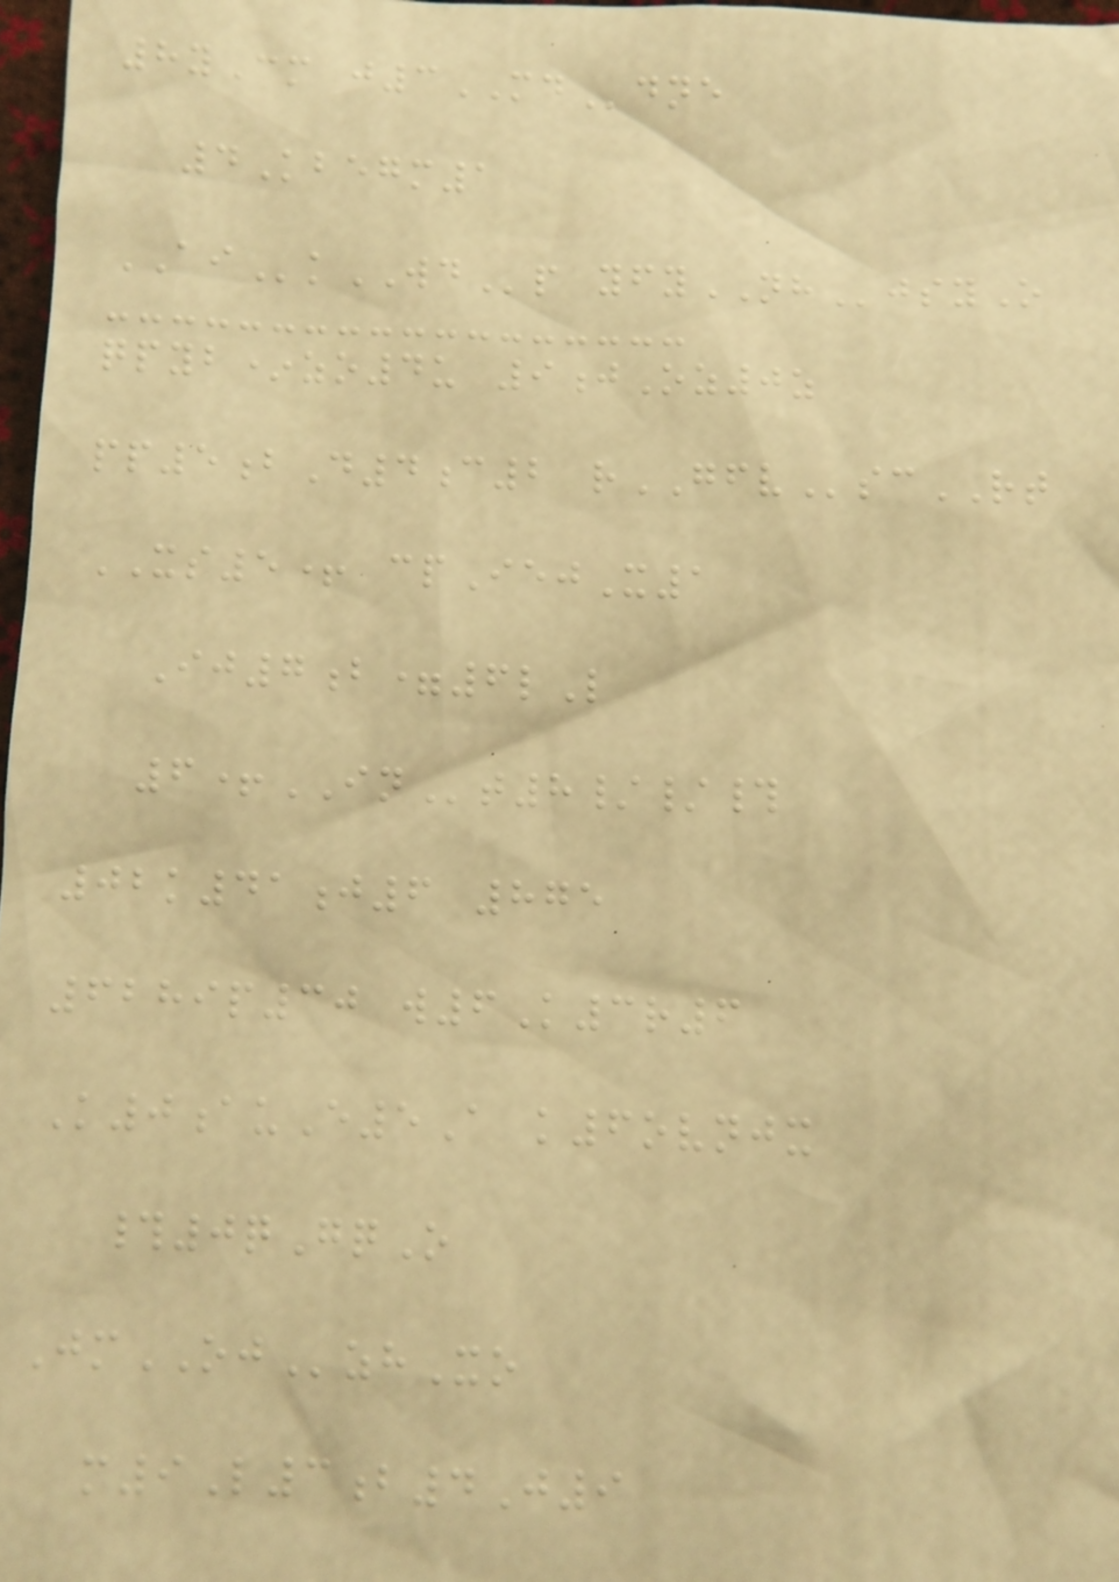8yCm j3MDdne
4Kbegm1
AIkWDp yfyNHjsyO
qpyb*zo4u 9jOz0z
pp5bD4c2 rGFVscRT
XS5+ cpIejX1
Ij7b=6lL
6+INt8//#
02k41j6 875
6289p30 w6K3r6
K0auE5A k6ovnjx
#0qGqO
JmOJzhXo
m9L3b4J9
